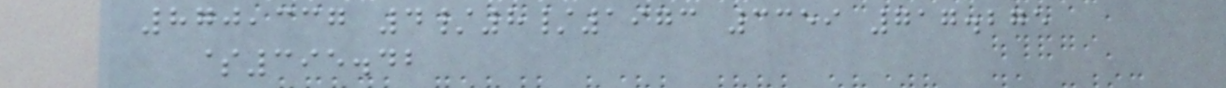870,337 4/8/1973 3359 717.275
$395.42
